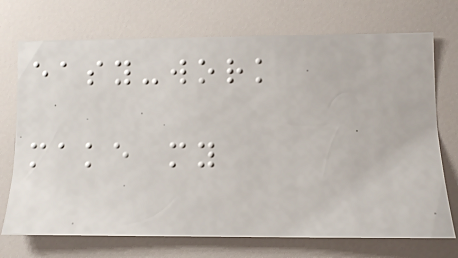easy-work
make my
